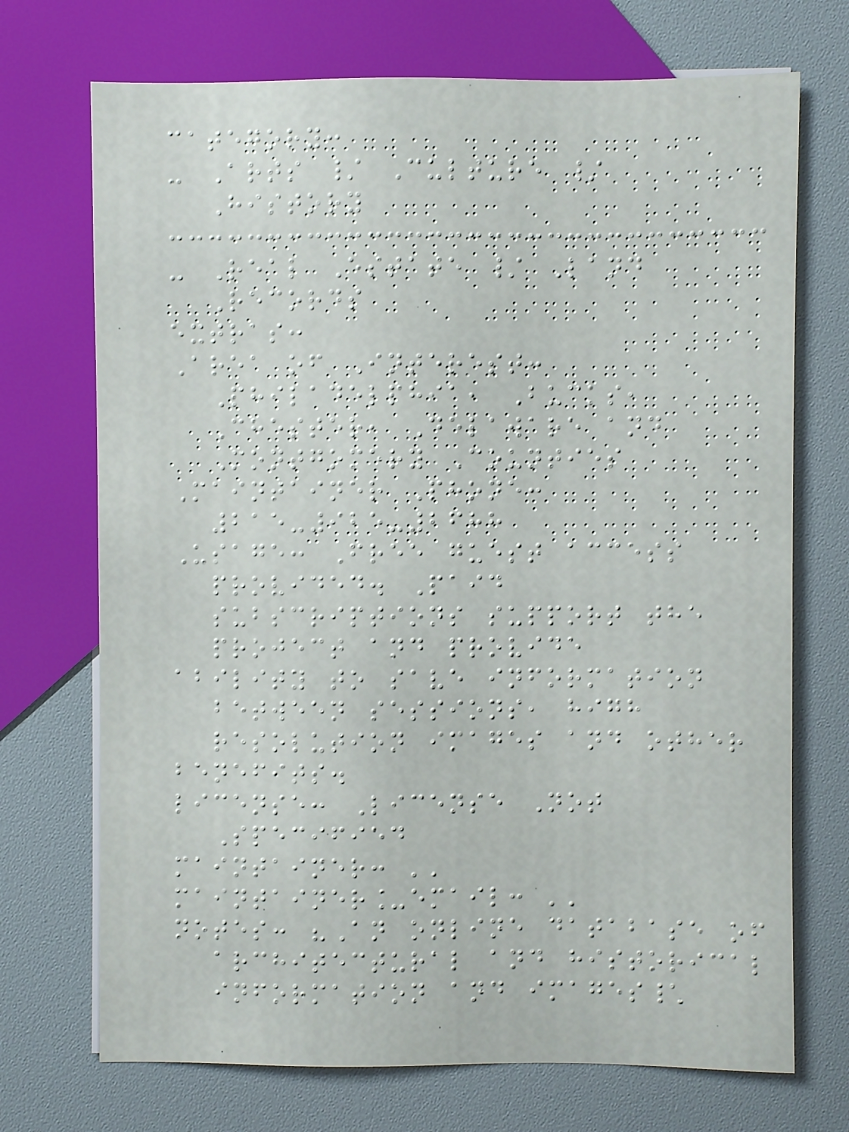category:
- Arts / Culture /
History
- Real Estate / Land
Records
extras:
Area of Interest:
Philadelphia, Bucks,
Chester, Delaware and
Montgomery Counties
Maintainer Phone:
215-925-2688
Usage: Free guest access
provided. Paid
subscriptions support the
project and provide
ability to save information
between sessions, high
resolution images and other
benefits.
license: License Not
Specified
maintainer: ''
maintainer_email: ''
notes: "An online database of
architectural and historical
information and images\
